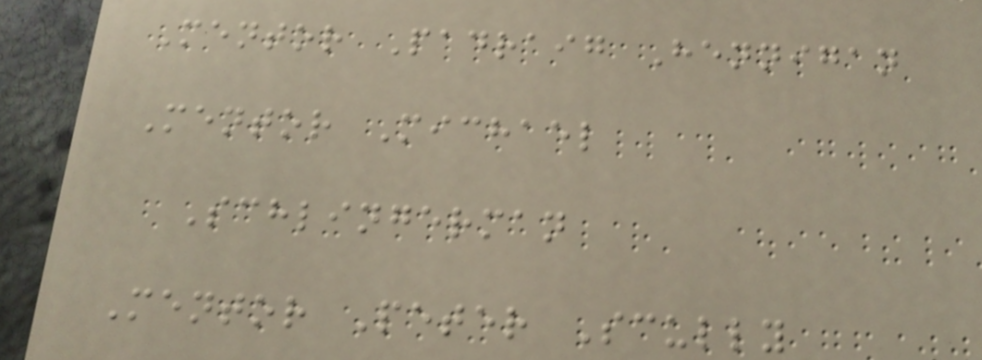Mentor Padraig Hennigan
Mentor Michael
Schlingerman
Mentor Peter Scully
